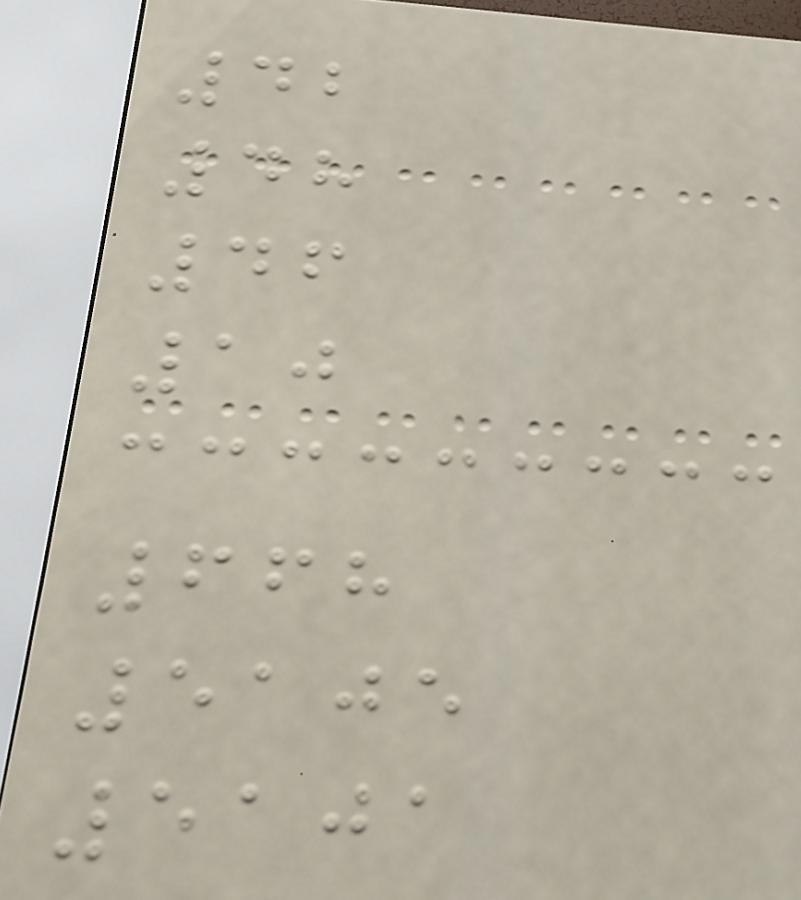42
48
46
10
668
5105
5101
